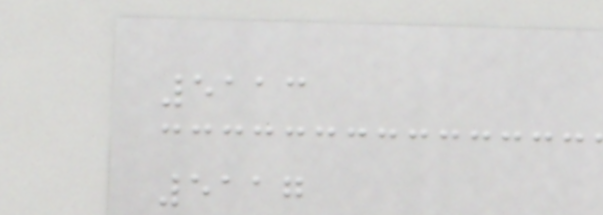5113
5117
